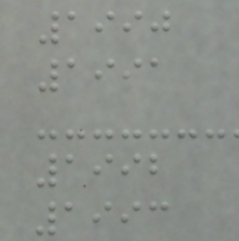1990
1991
1992
1993
